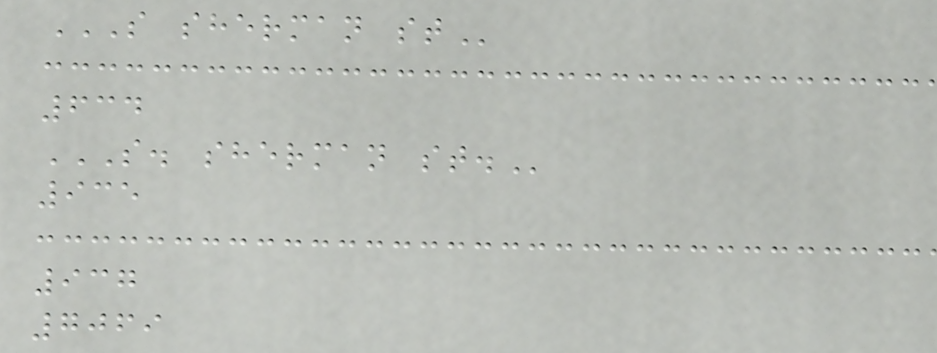S SHERMAN ST
634
S. SHERMAN ST.
935
937
7069
